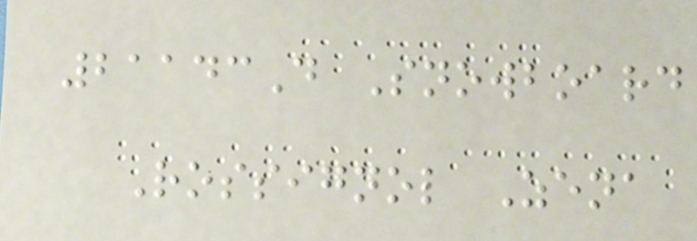21143D Snowboard
Rossignol Zena
